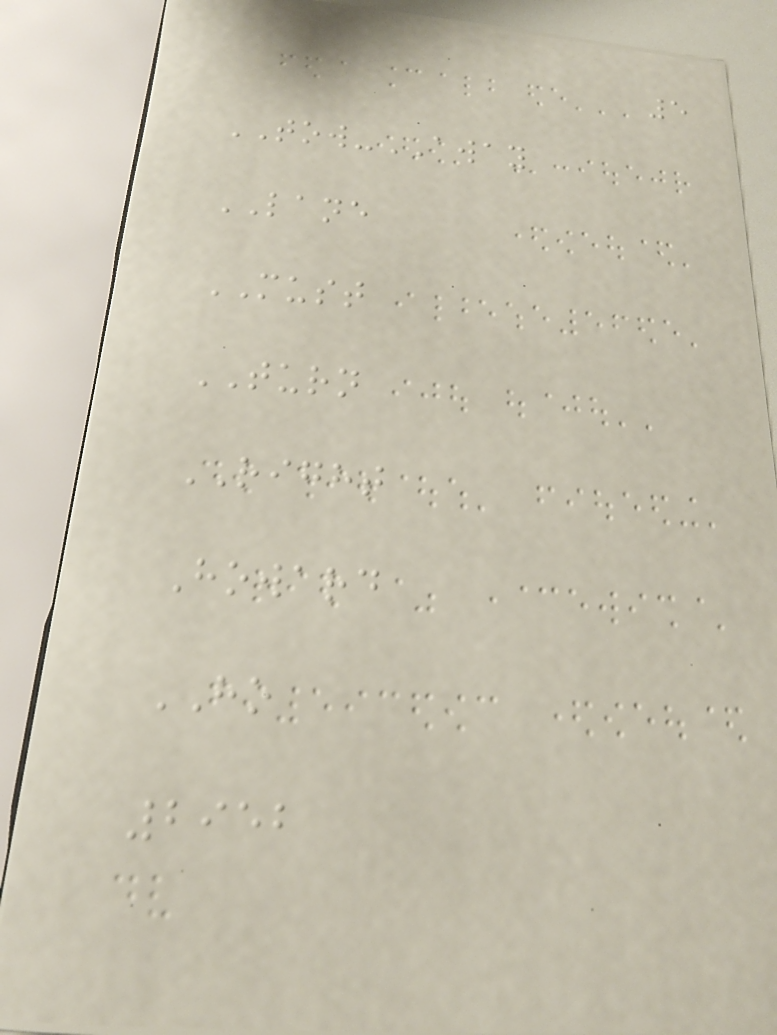5
TOW-AWAY
LANE
MUST
TURN
RIGHT
Howard
HO
2952
